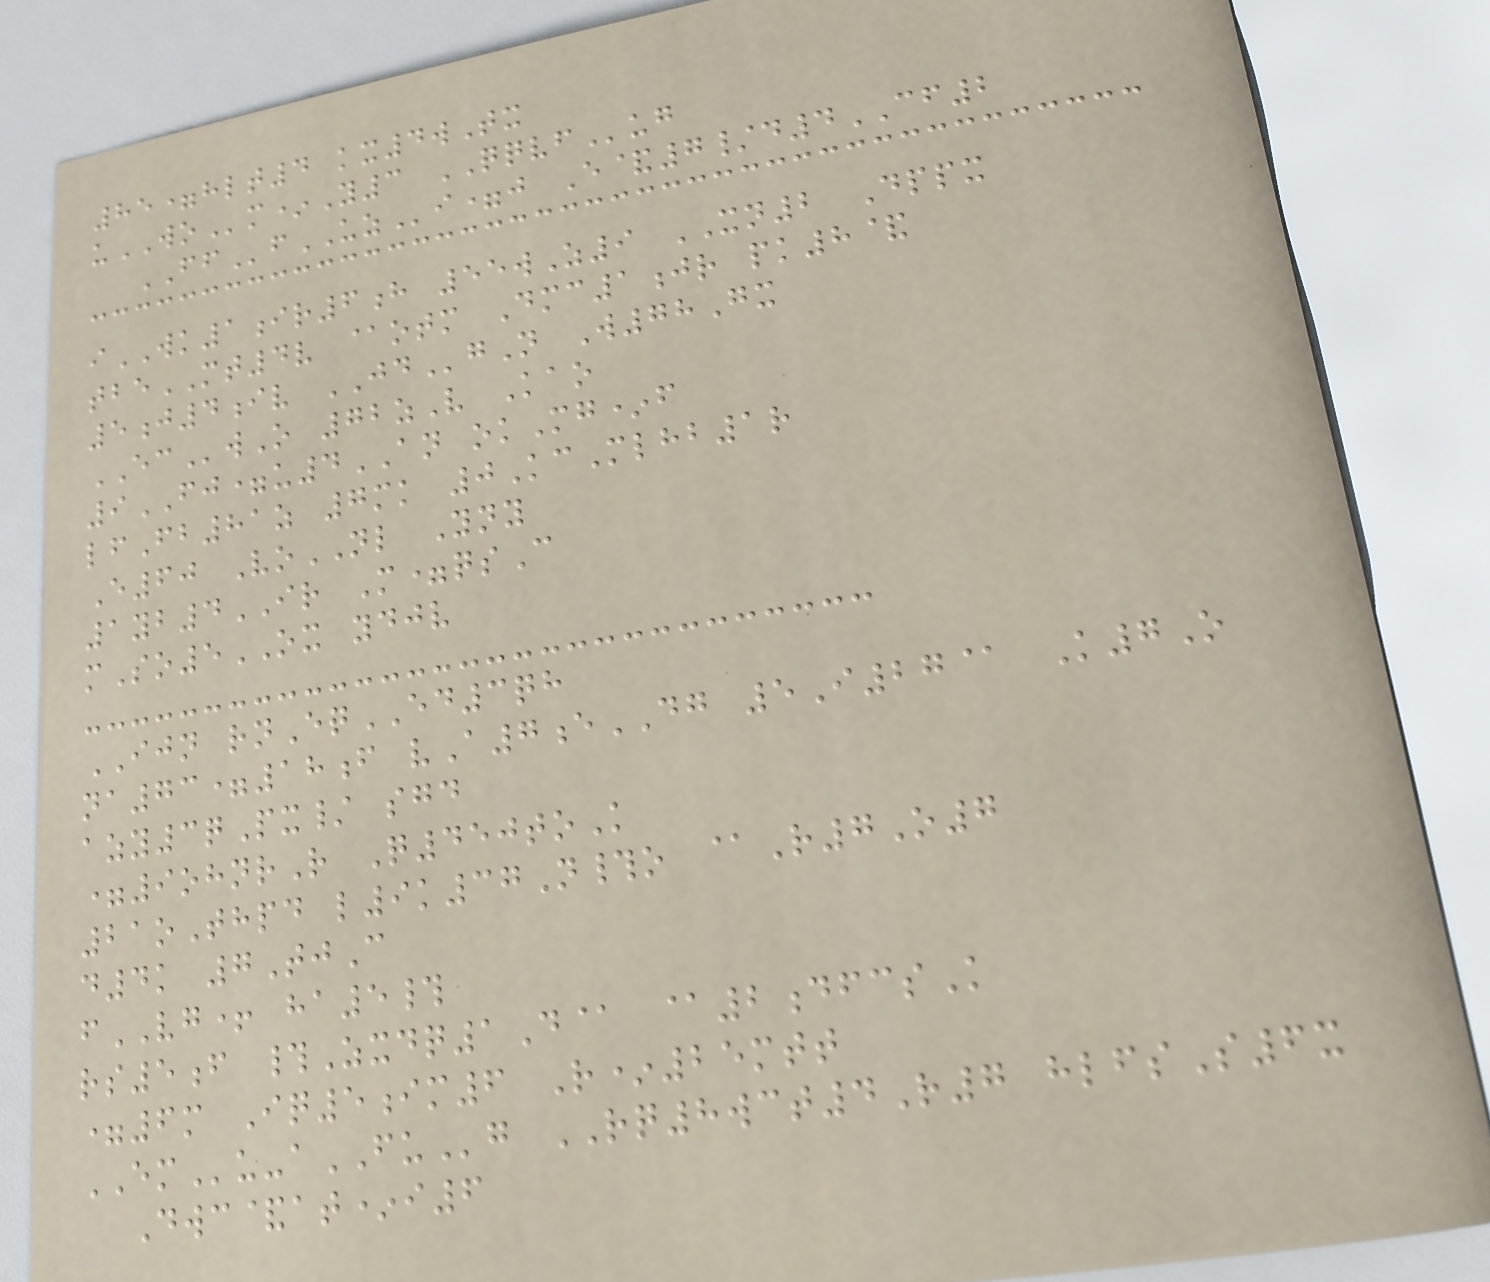85=hlt4 kx4wTx
uWOm*Y3 QQVFug
FFfUZi=j E&7/d4CF2
iWK1ir6h 55wZ9 XN2 Dppx
tbeMT4v @otm Dmc1jr pk8&
5j4iv JDgN W78Gx
ECwO 72zV Kao
9FJ=u4AN okMg*f
lfFb81z 7mk 0KcMlhb1r
E60 VoNL Yny
1yb4IR M=qsC
mSo5OX ydjv
IJN rnEqED3qh
na73=18f vA7eDG 5I27@ K7O
azy3qPx/ sgd
=9ohnrR Q450toK
21oThpd l9k37N#o @R7O7
d4k 7TjC
fVG+ ha5#
rs5f #Zxdq1D@ @2dfcsK
=6m Iq5im6 R*25mtt
EMu-aFUg RQ8wct4R7 hlfsS6x
Dwc&at*i6
